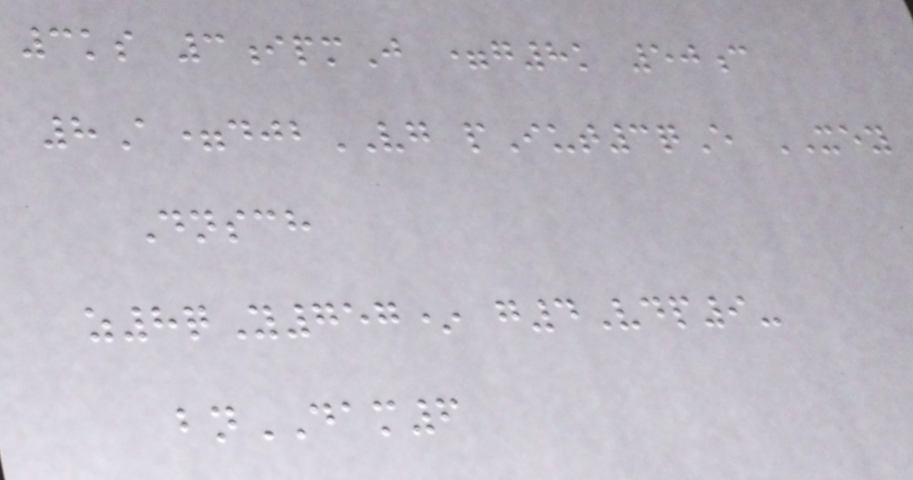3ks 3ipmJ =g8k 50c
8A=djbVG pIut3qE XEY
Dnsch
z8qY757* g4Vdp9-
bnDAM6
